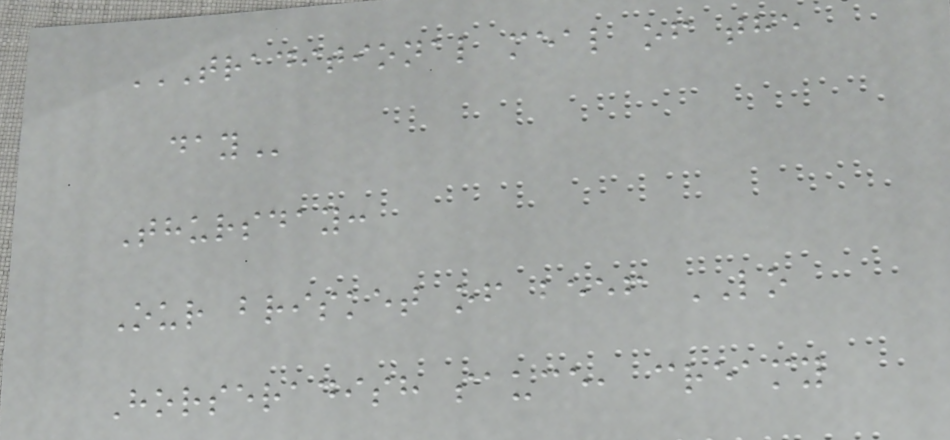TRADITIONAL MEAL OF THE
DAY
Thursday:
Our brisket of beef LO
Horseradish sauce, creamy
